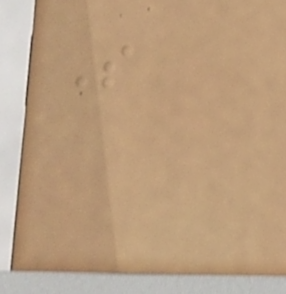S
